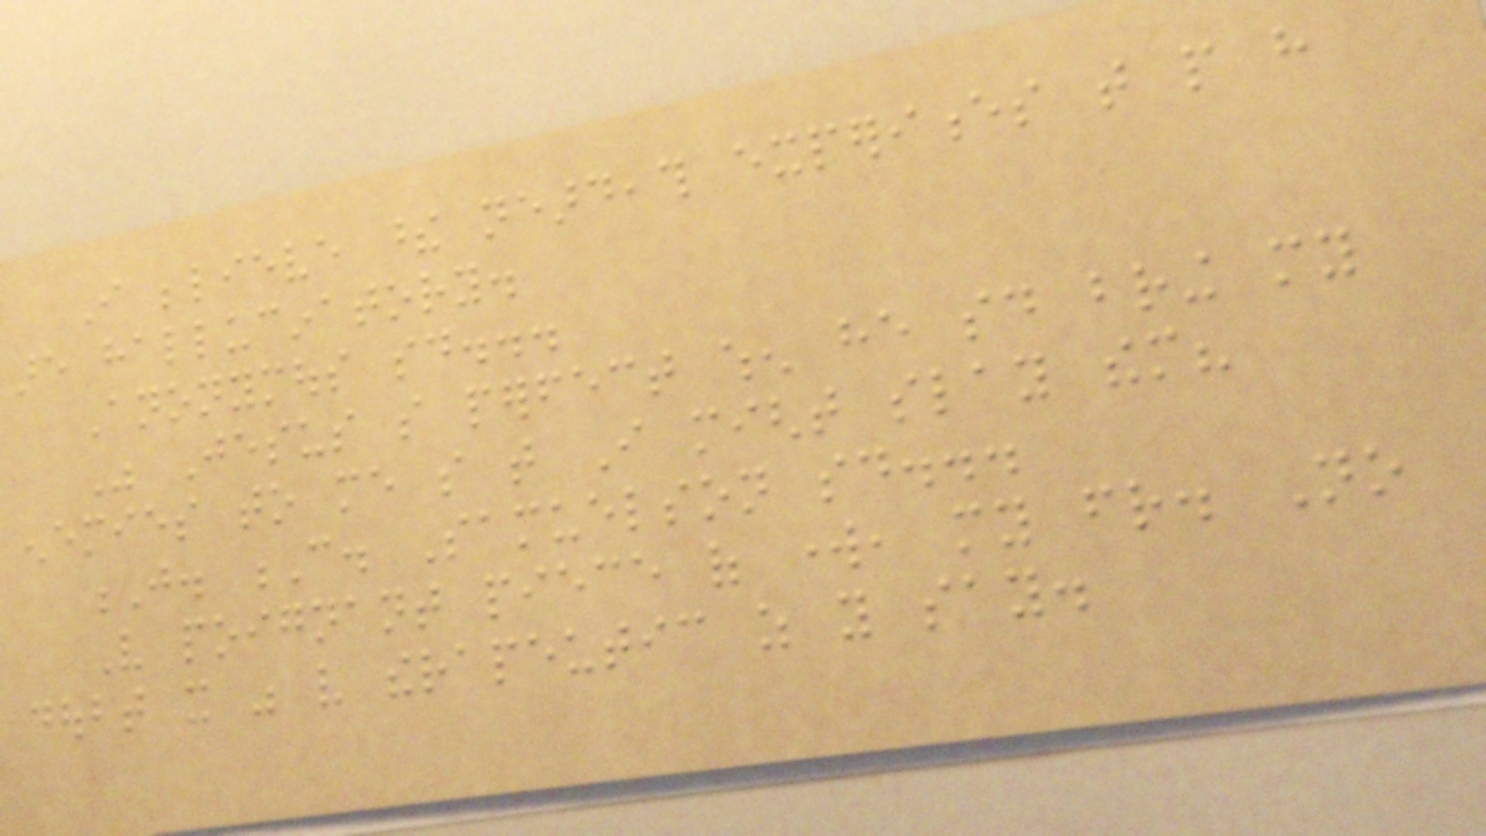I believe these neardeath experiences that people have
are hallucinatory.
Anonymous said...
Was Jesus so perfect when he said bring my
enemies to me so that I might slay them?
J. C. Samuelson said...
Very poignant piece of work, my friend. No
doubt it was very therapeutic as you say.
